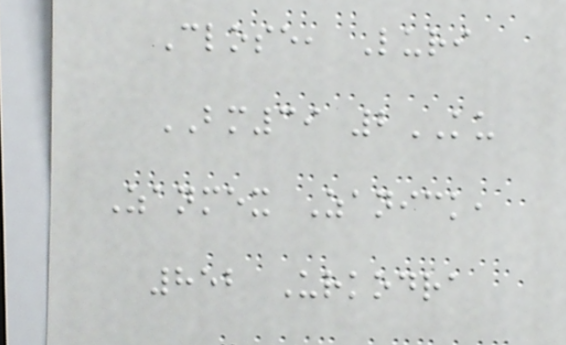Close, Luri
BM39 2KU
Zanmex Zanick,
852 Urkodra
